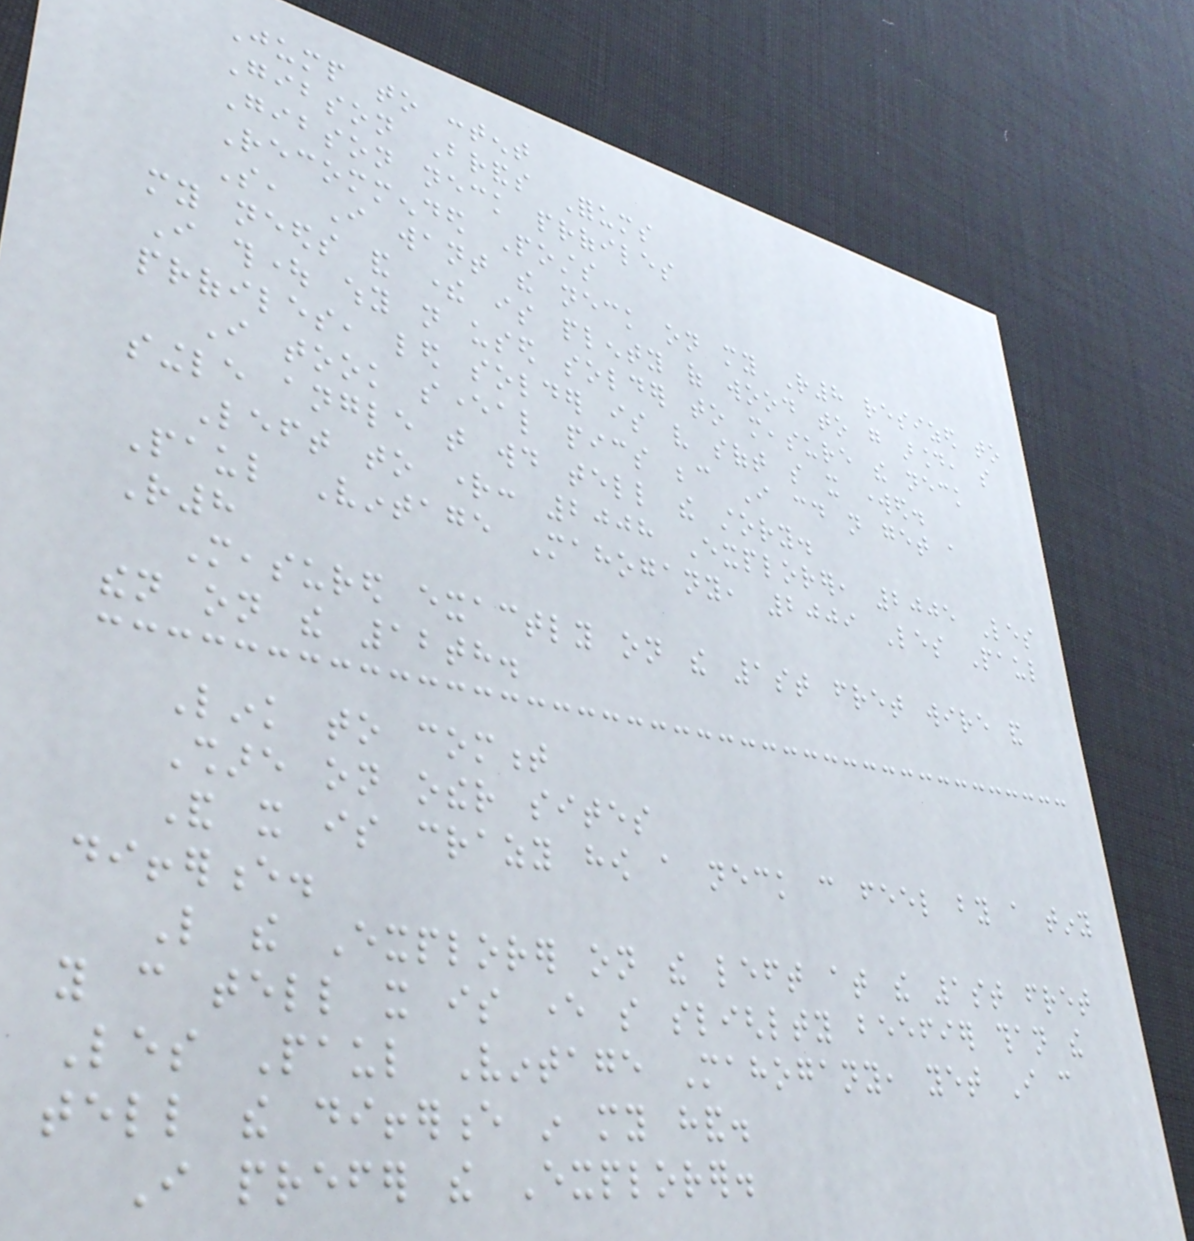Jump to content
Gibson Brands Forums
Gibson neck profiles
Recommended Posts
So, I want the neck on my R8 resized to
my needs and there is plenty of wood to go around, so
I thought why not used solder to measure the neck
profiles, led solder is very soft so it worked.
I took several pics because I could not get a
single angle that would tell the story.
Left to right: 2008 Explorer, 2005 Les
Paul Vintage Mahogany, 2009 Les Paul
R8
Measured exactly on the 1st fret wire and
then on the 12th.
Link to comment
Share on other sites
And it is crazy how a neck can feel by a tiny
difference.
Like the Explorer on the left at the 1st fret
you can tell it is ever so slighlty beefier than the
Les Paul Vintage Mahogany, yet I can
tell the difference in my hand.
I prefer the Explorer.
